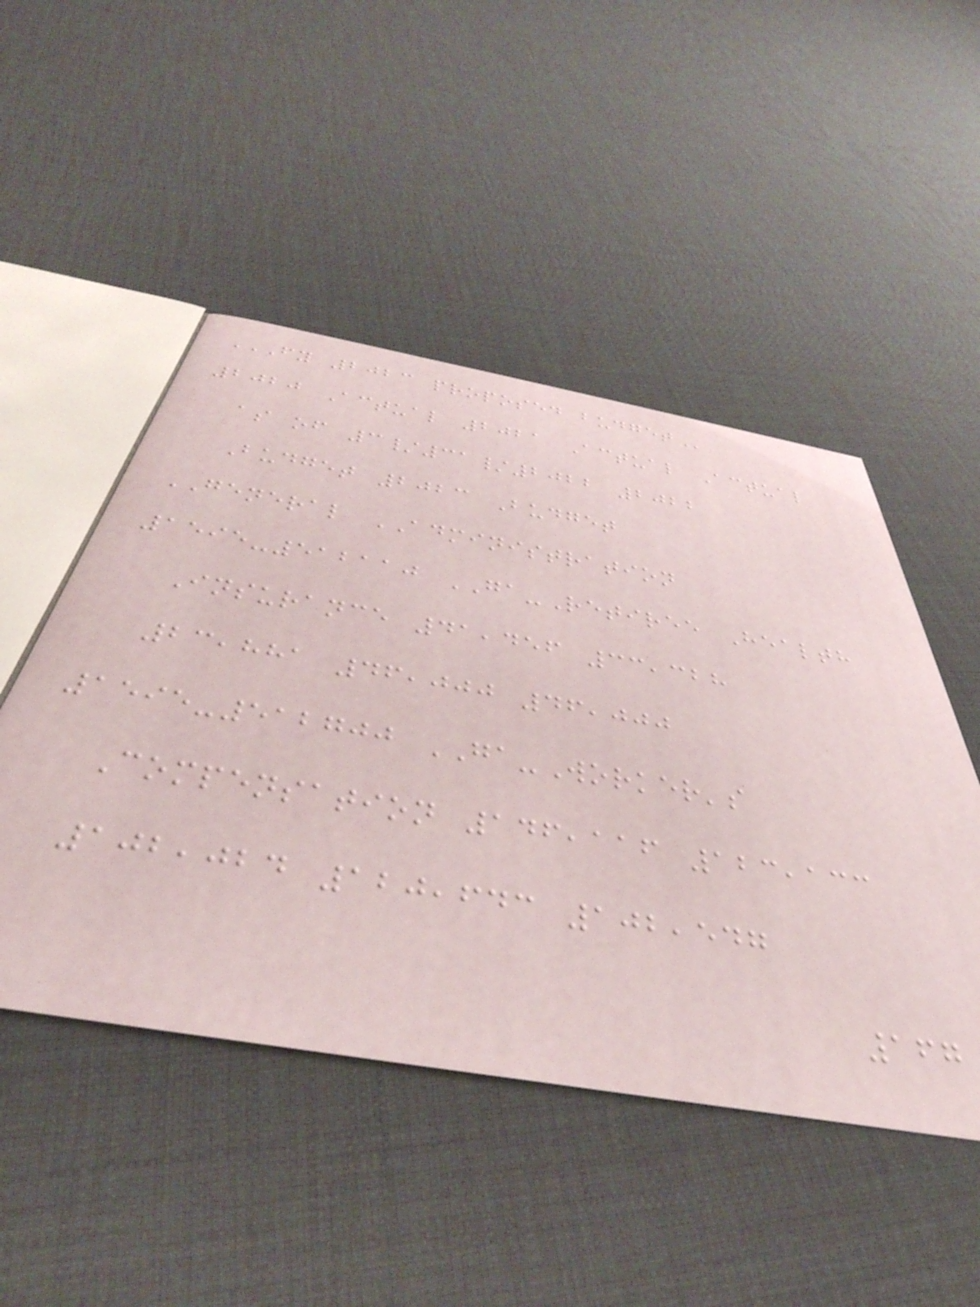FY 2023 PROPOSED BUDGET
2020 Actual 2021 Actual Actual
as of 3/31/2022 2022
Budget 2023 Budget
GENERAL ADMINISTRATION
1595-512110 GA-Retiree Health
Insurance 41,456 33,328
23,881 46,000 46,000
1595-512700 GA-Worker's
Compensation 146,116 123,133
102,024 120,643 102,547
167
